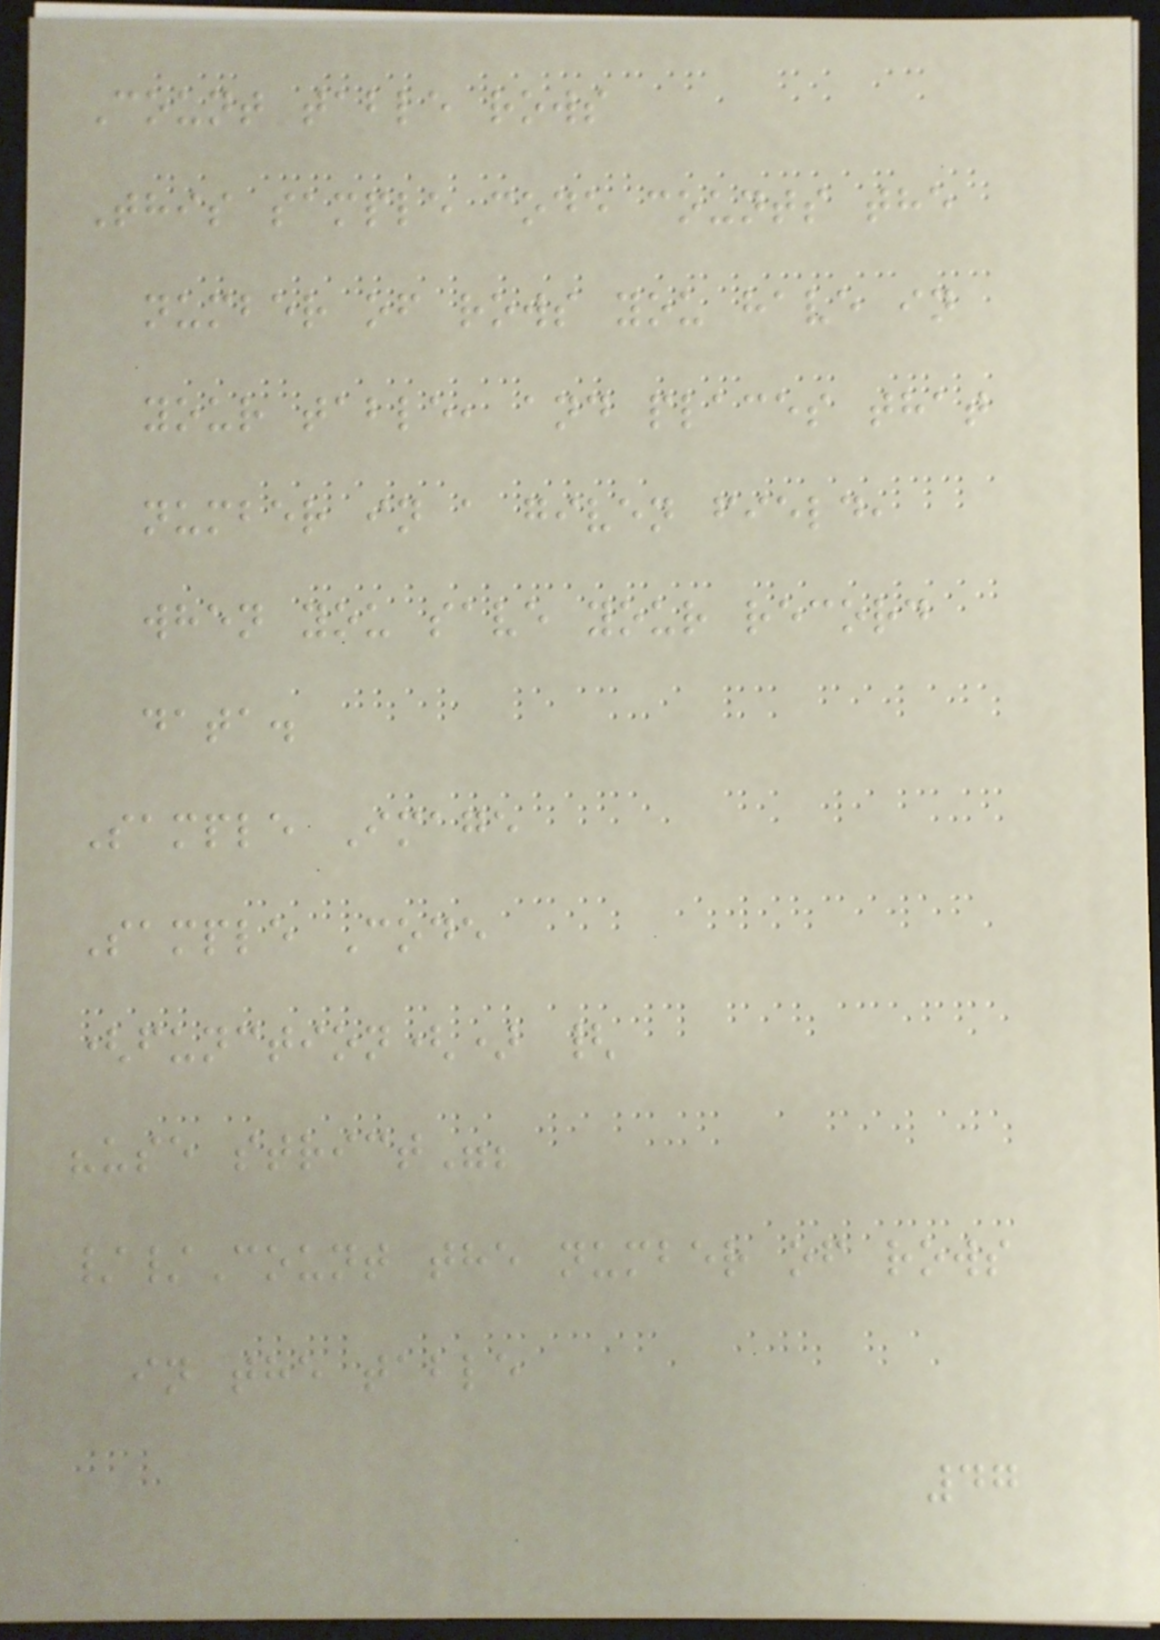Count table rows
This sample code counts the
number of rows you have in
your table, and places that
number in a given field,
when you save your record
data.
Sample Image
Sample Code
(function() {
"use strict";
//Count the number of rows
in the table
47
